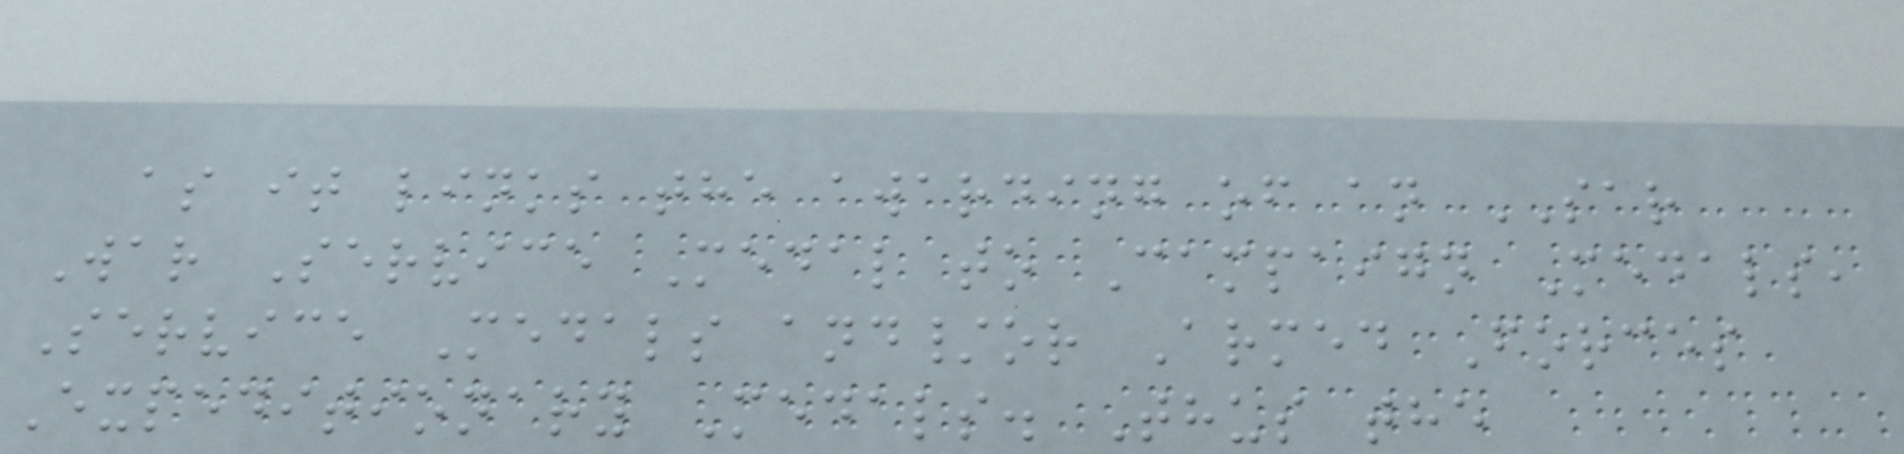as it links the awarding of an SAR
War Service Medal to Campaign Medals,
Service Medals and/or Armed Forces
Expeditionary Medals. Thus the
